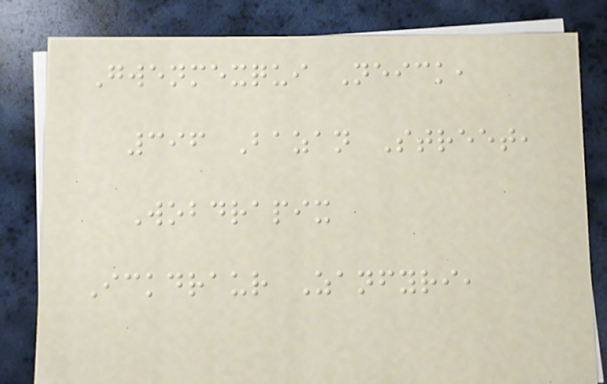Gwenmexqui Neick,
396 Bazan Street,
Wobdrapix
Ickdraur Zanfyri,
